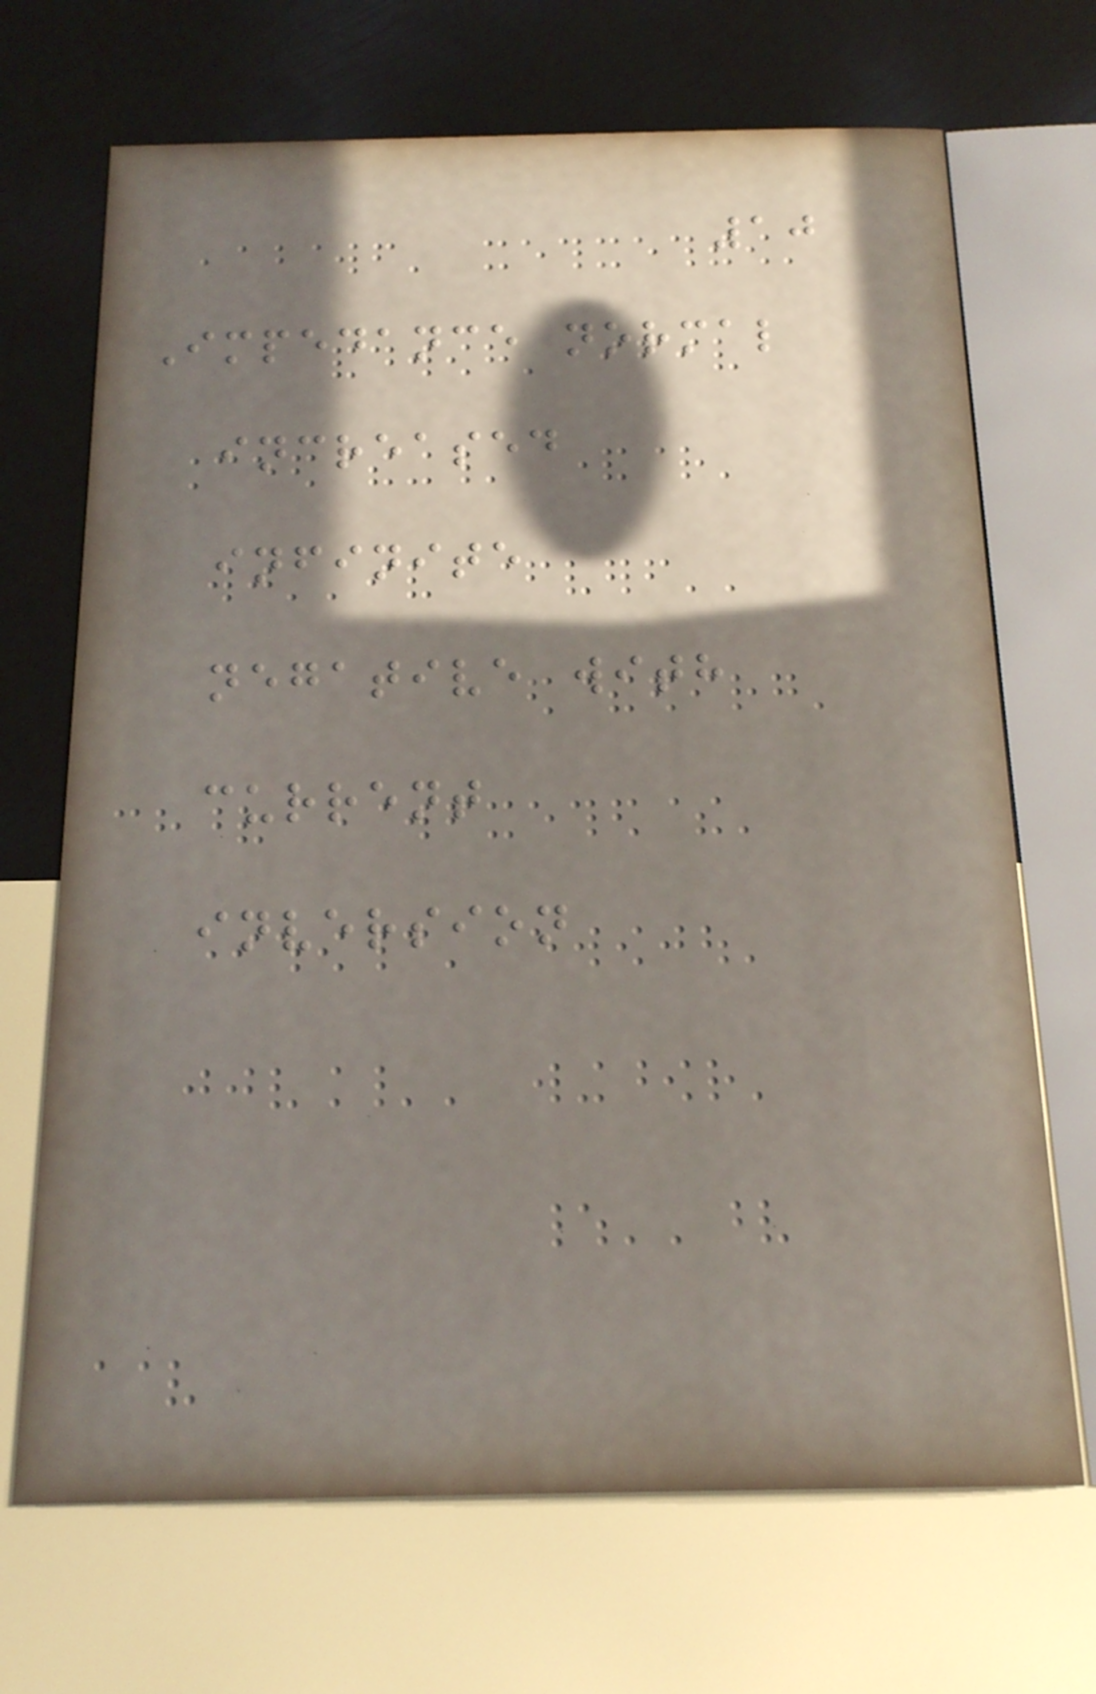10
Impedance normal
increased
infinite
negative with
current
inversion
